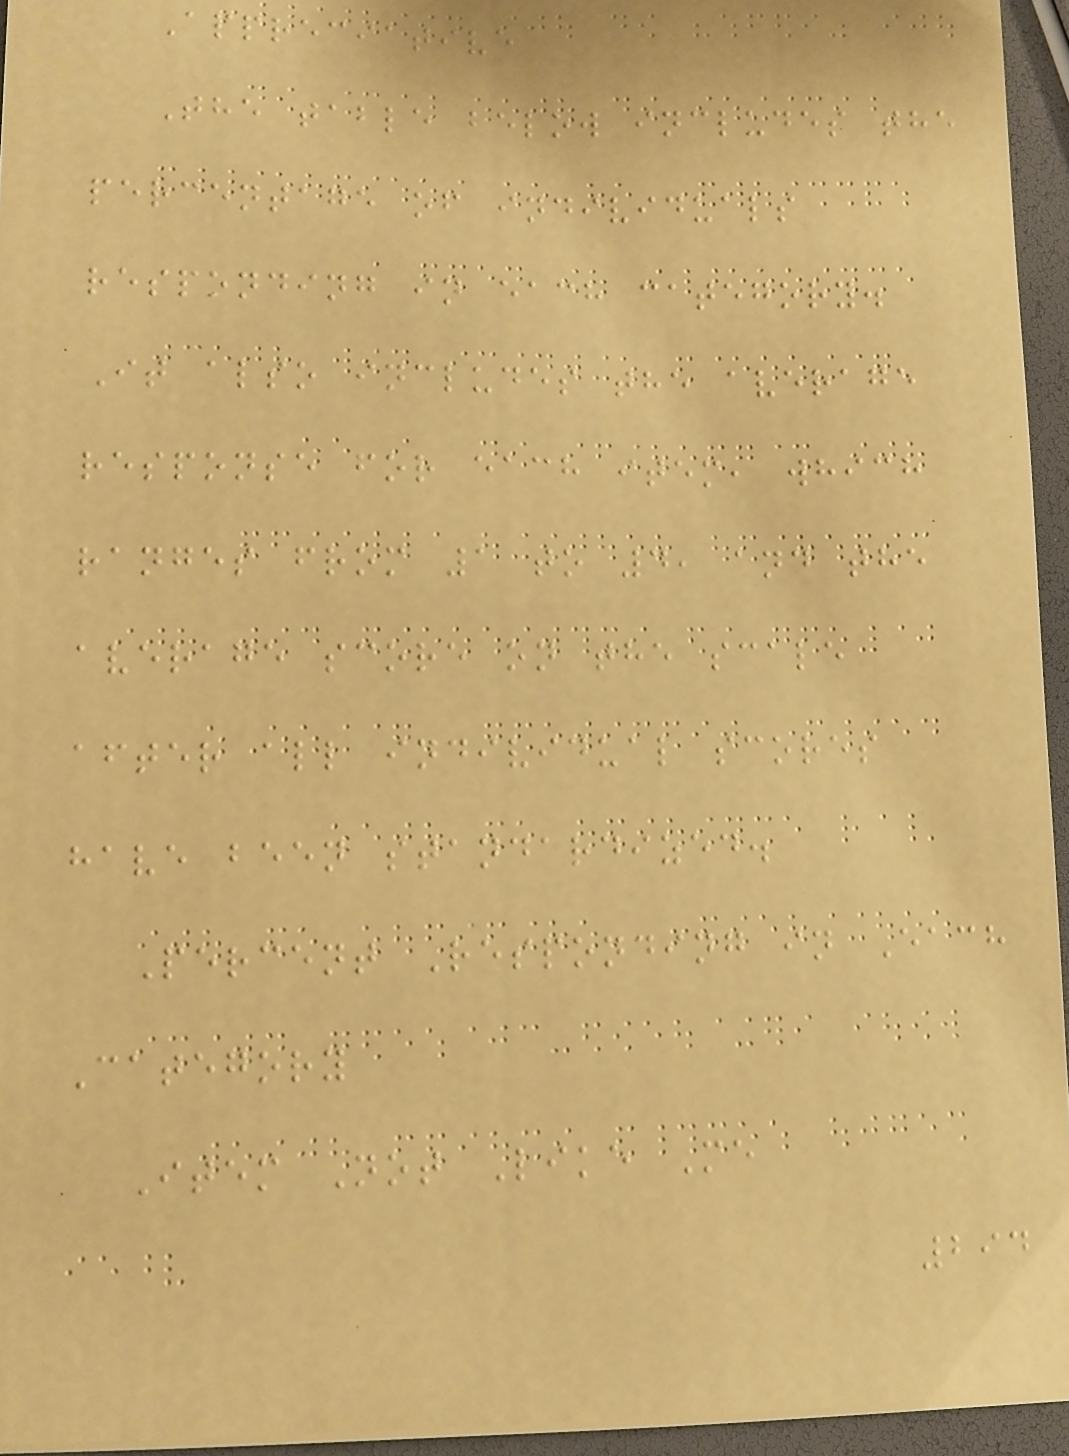Appreciative
The table below includes the
percentage of individuals
responding in each category.
It also includes the average
response for each item, which
ranges from 1 to 4, and the
average score on the scale
after all individual scores
have been standardized.
Percent Responding in Each
Category
Item Not Like Me
294
